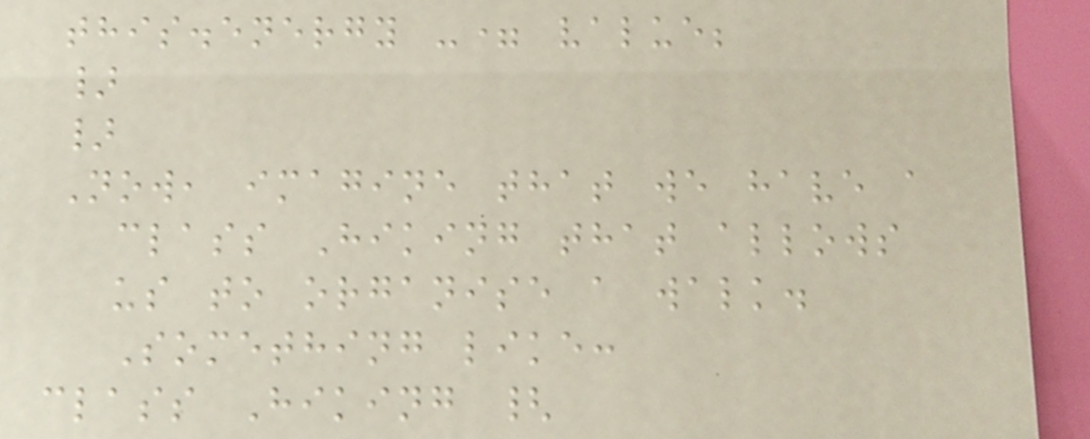this.energy -= value;
}
}
Now, imagine that we have a
class Hiking that allows
us to organise a walk.
Something like:
class Hiking {
